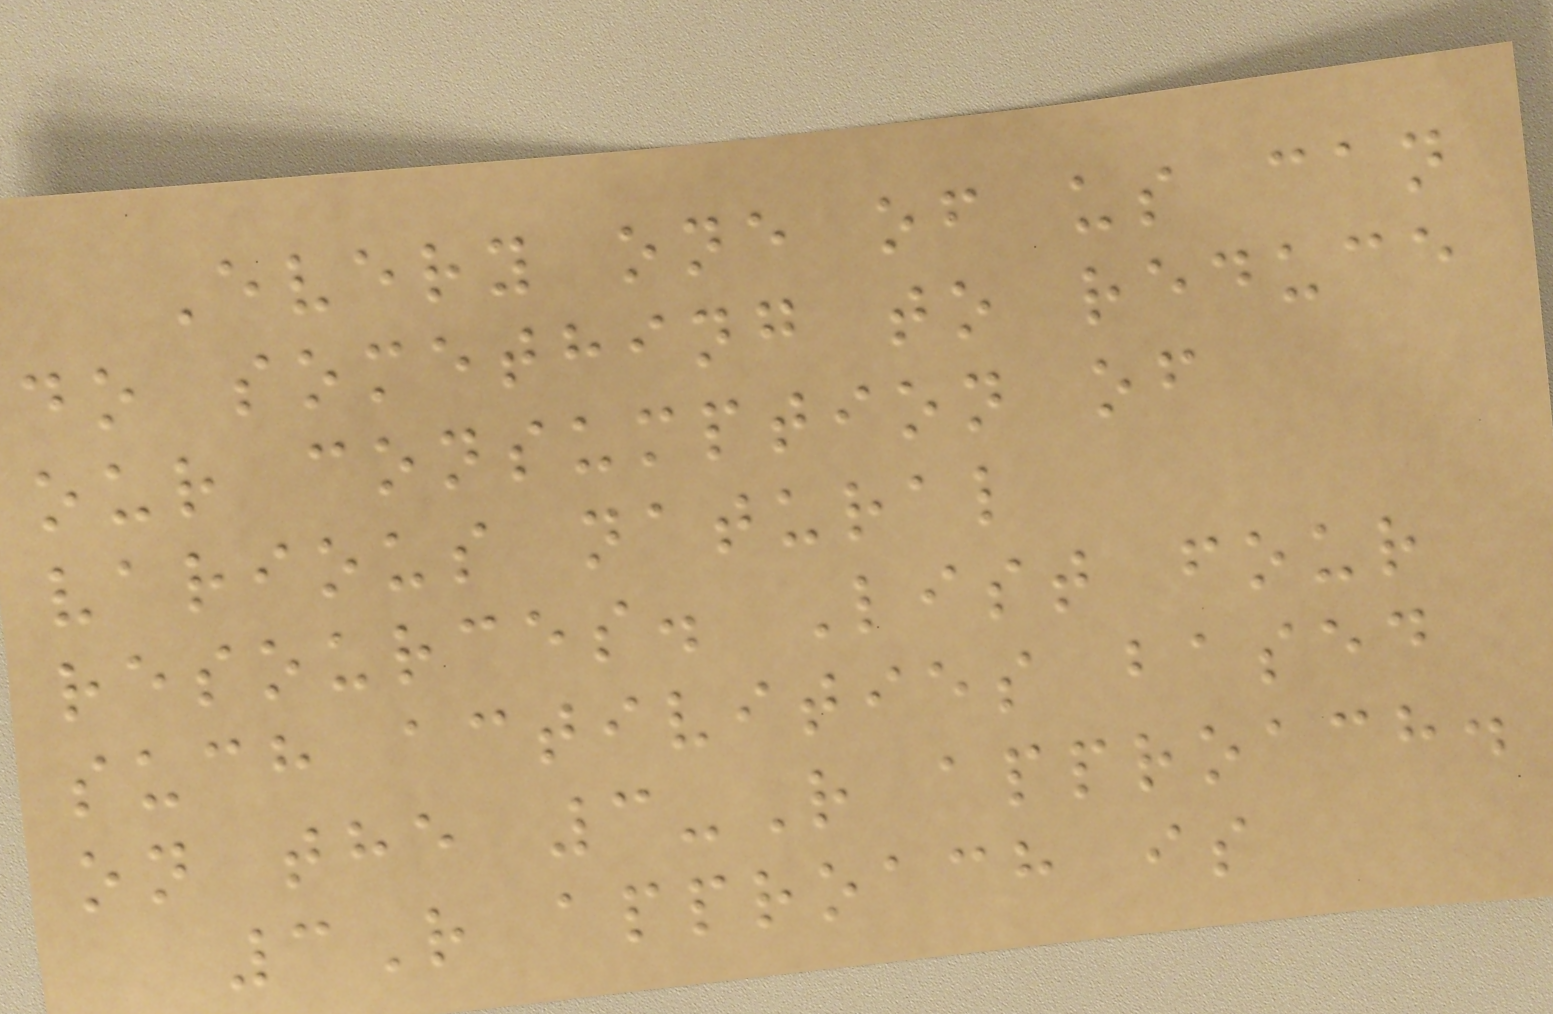Every one of us can
do something to reduce
our consumption of
various natural
resources. List four
such activities based
on the 3-R approach.
3R approach is
